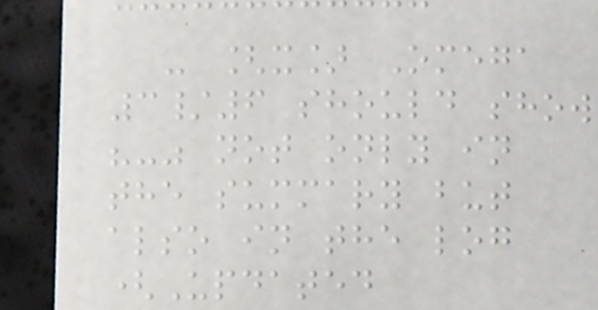- [x] Omega
3/6 should show
"-" not only in
the summary but
also in the log
(Updated
